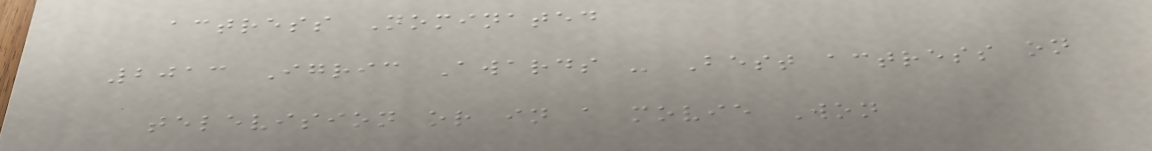actress Nominated
2013 Igric Awards - Best actress on
television or in a movie Won
